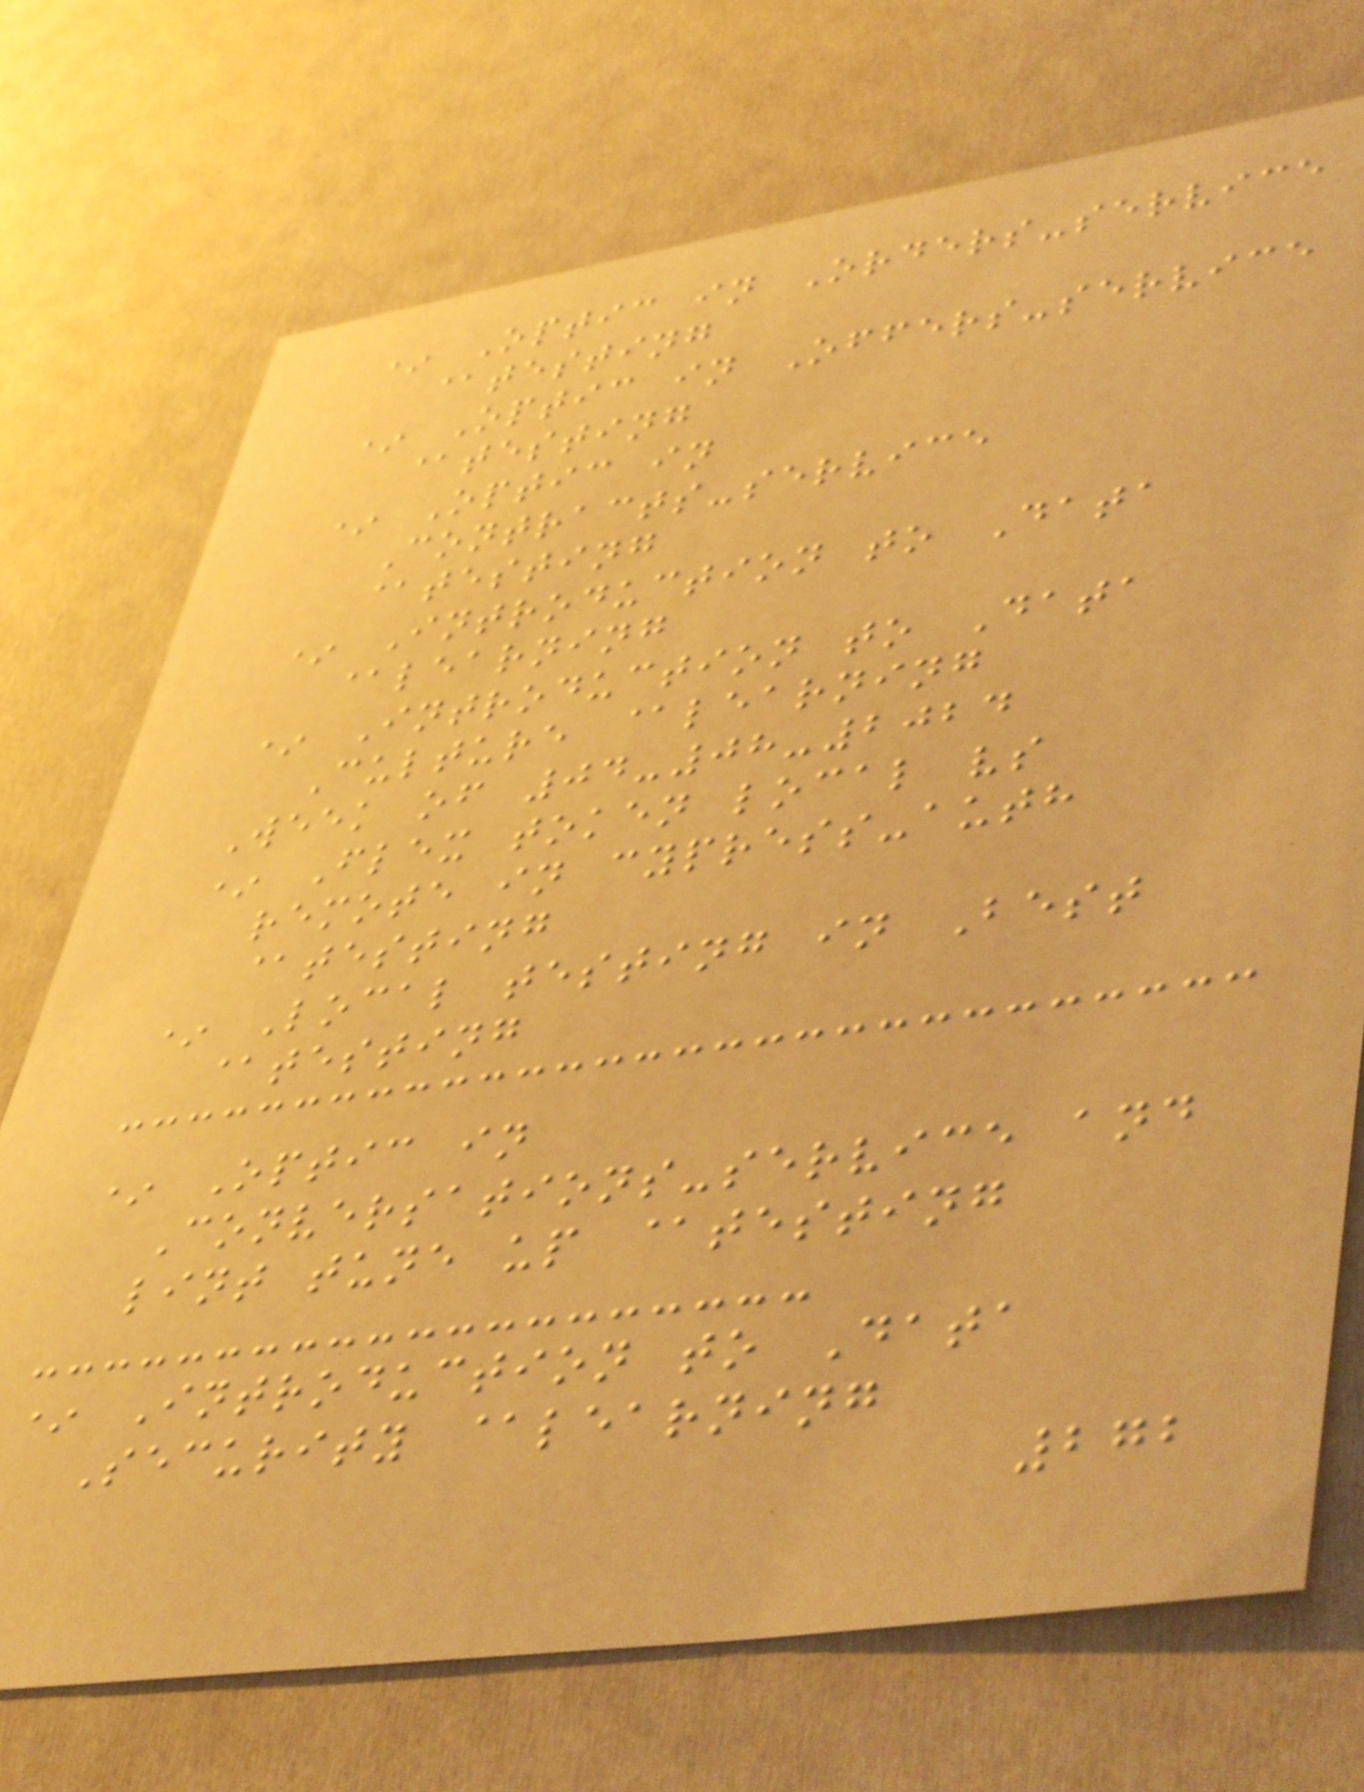* Optic in Orders-service
@testing
* Optic in Offers-service
@testing
* Optic in
Contracts-service
@testing
* Introduction to Data
@learning
* Introduction to Data
Culture @learning
Week of 04-08-2024
* Flex token local vs
remote in cypress-auth
@testing
* Local testing in Best
@testing
* Optic in
Conversations-service and
lint tune up @testing
* Introduction to Data
Security @learning
272
